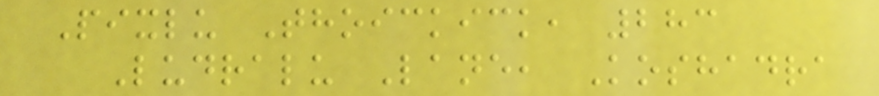Pixlu Thoickick, 283
Ludralu Lane, Koshadra
